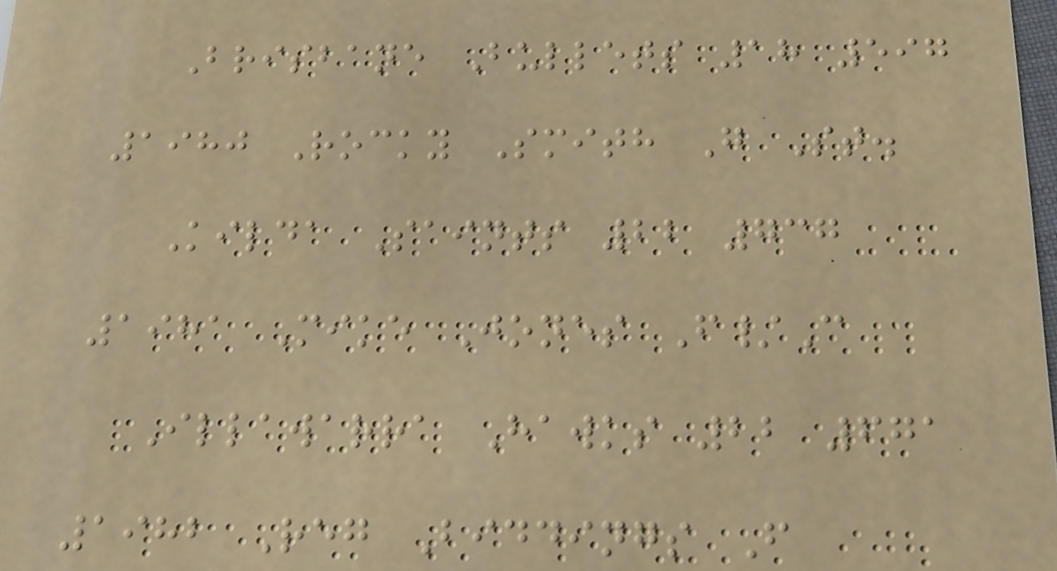Brisbane Bullets 18 597
1980 Rocky Smith G St.
Kilda Saints 22 737
1981 Mike Jones F/C
Illawarra Hawks 22 671
1982 Reg Biddings F
